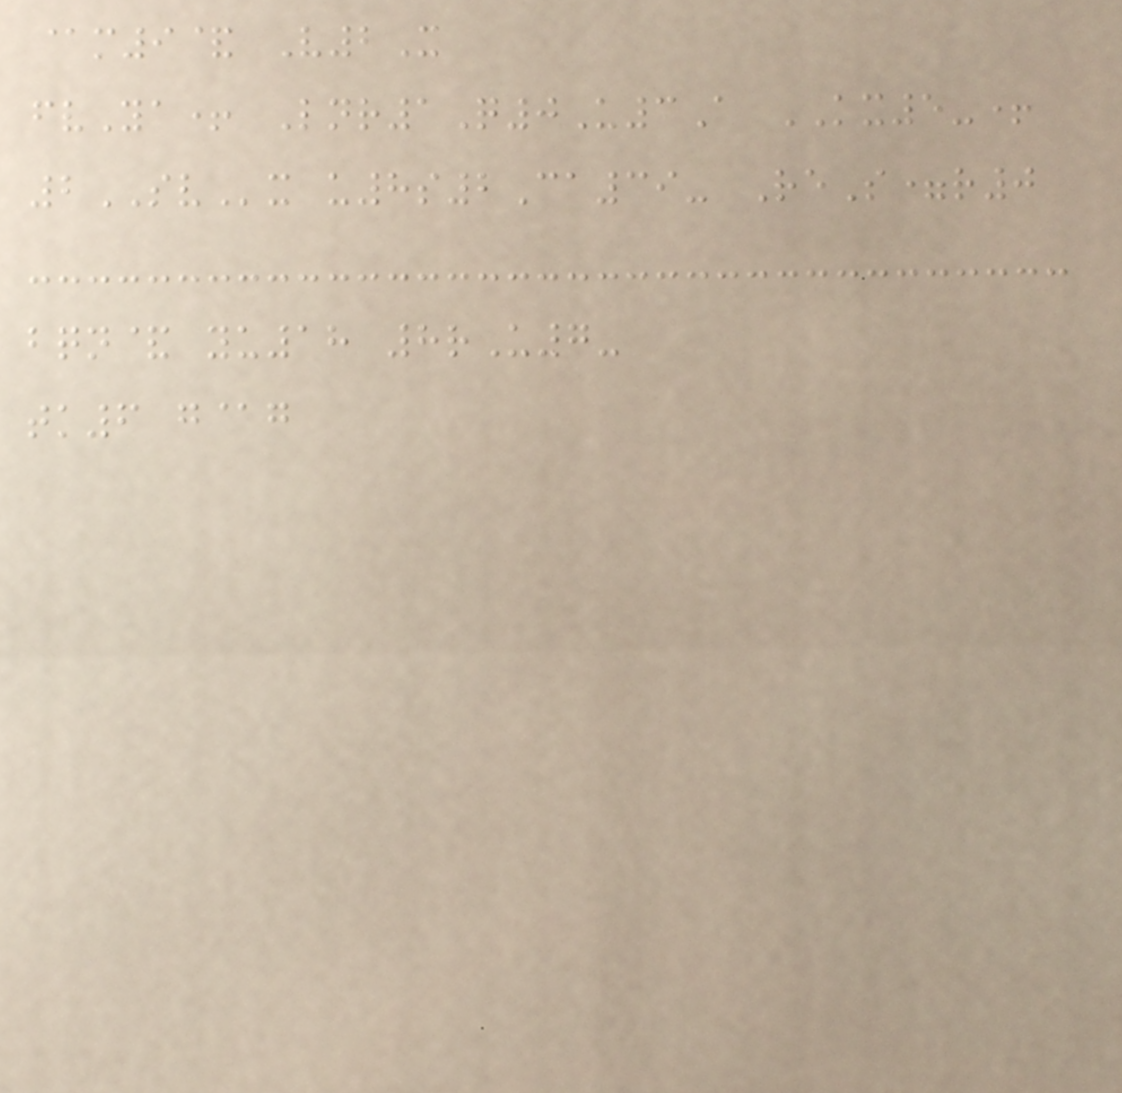@m9& V2X
fvYa+ Lnr1Q0U3A KX5-+
2SVx u8s2Ca39- ReS=r0
bqn& yu18 8rU7-
tk6 g@g
